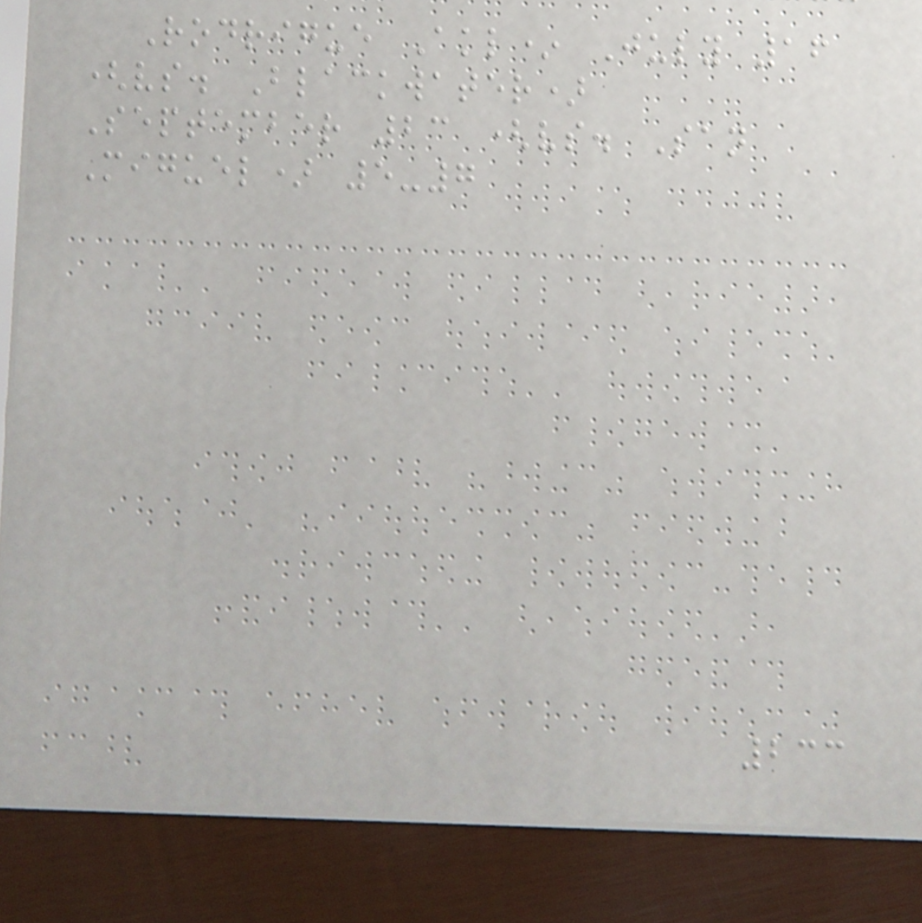Rodrigue Akl* July 16
(vs. Blackwater)
September 23 (vs. San
Miguel) 5-7
233
